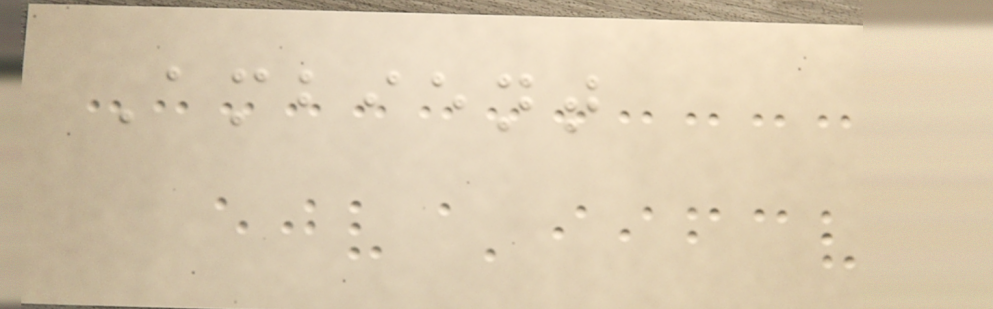Ambient
